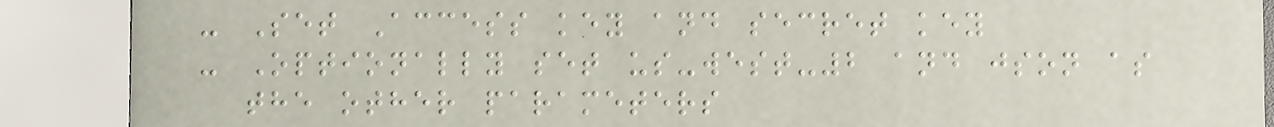- Set Access key and secret key
- Optionally set us-west-2 and json as
the other parameters
